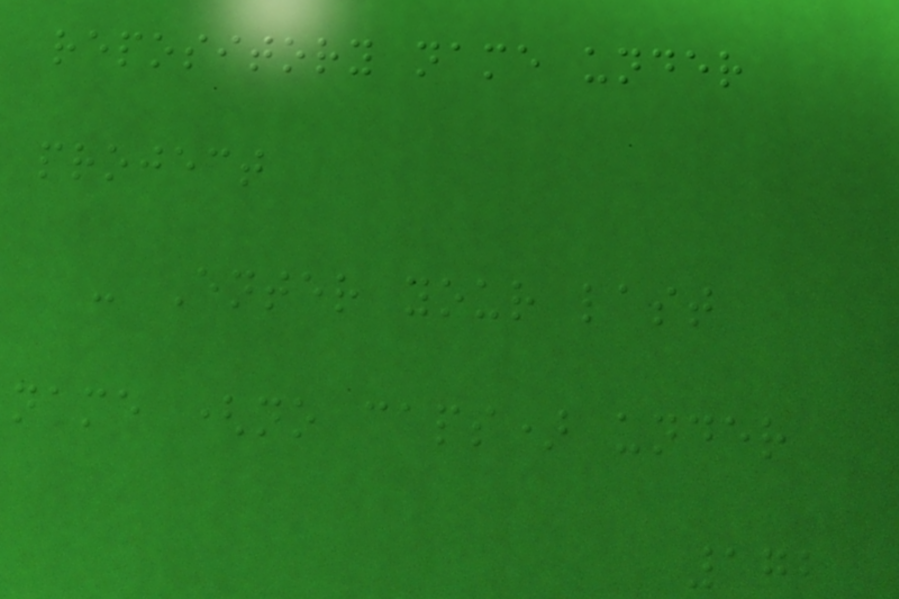repository name under
project
- Enter your last
name (no caps) under
172
